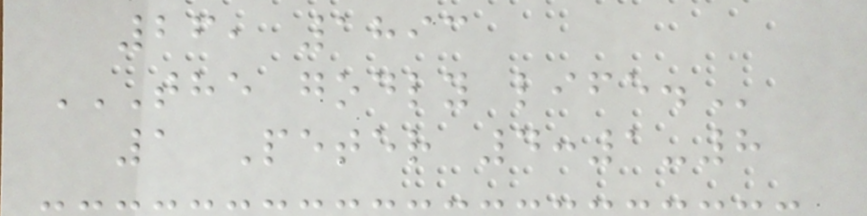26, 1893
THE GODLY LIFE.
1 Peter 4:1-8
